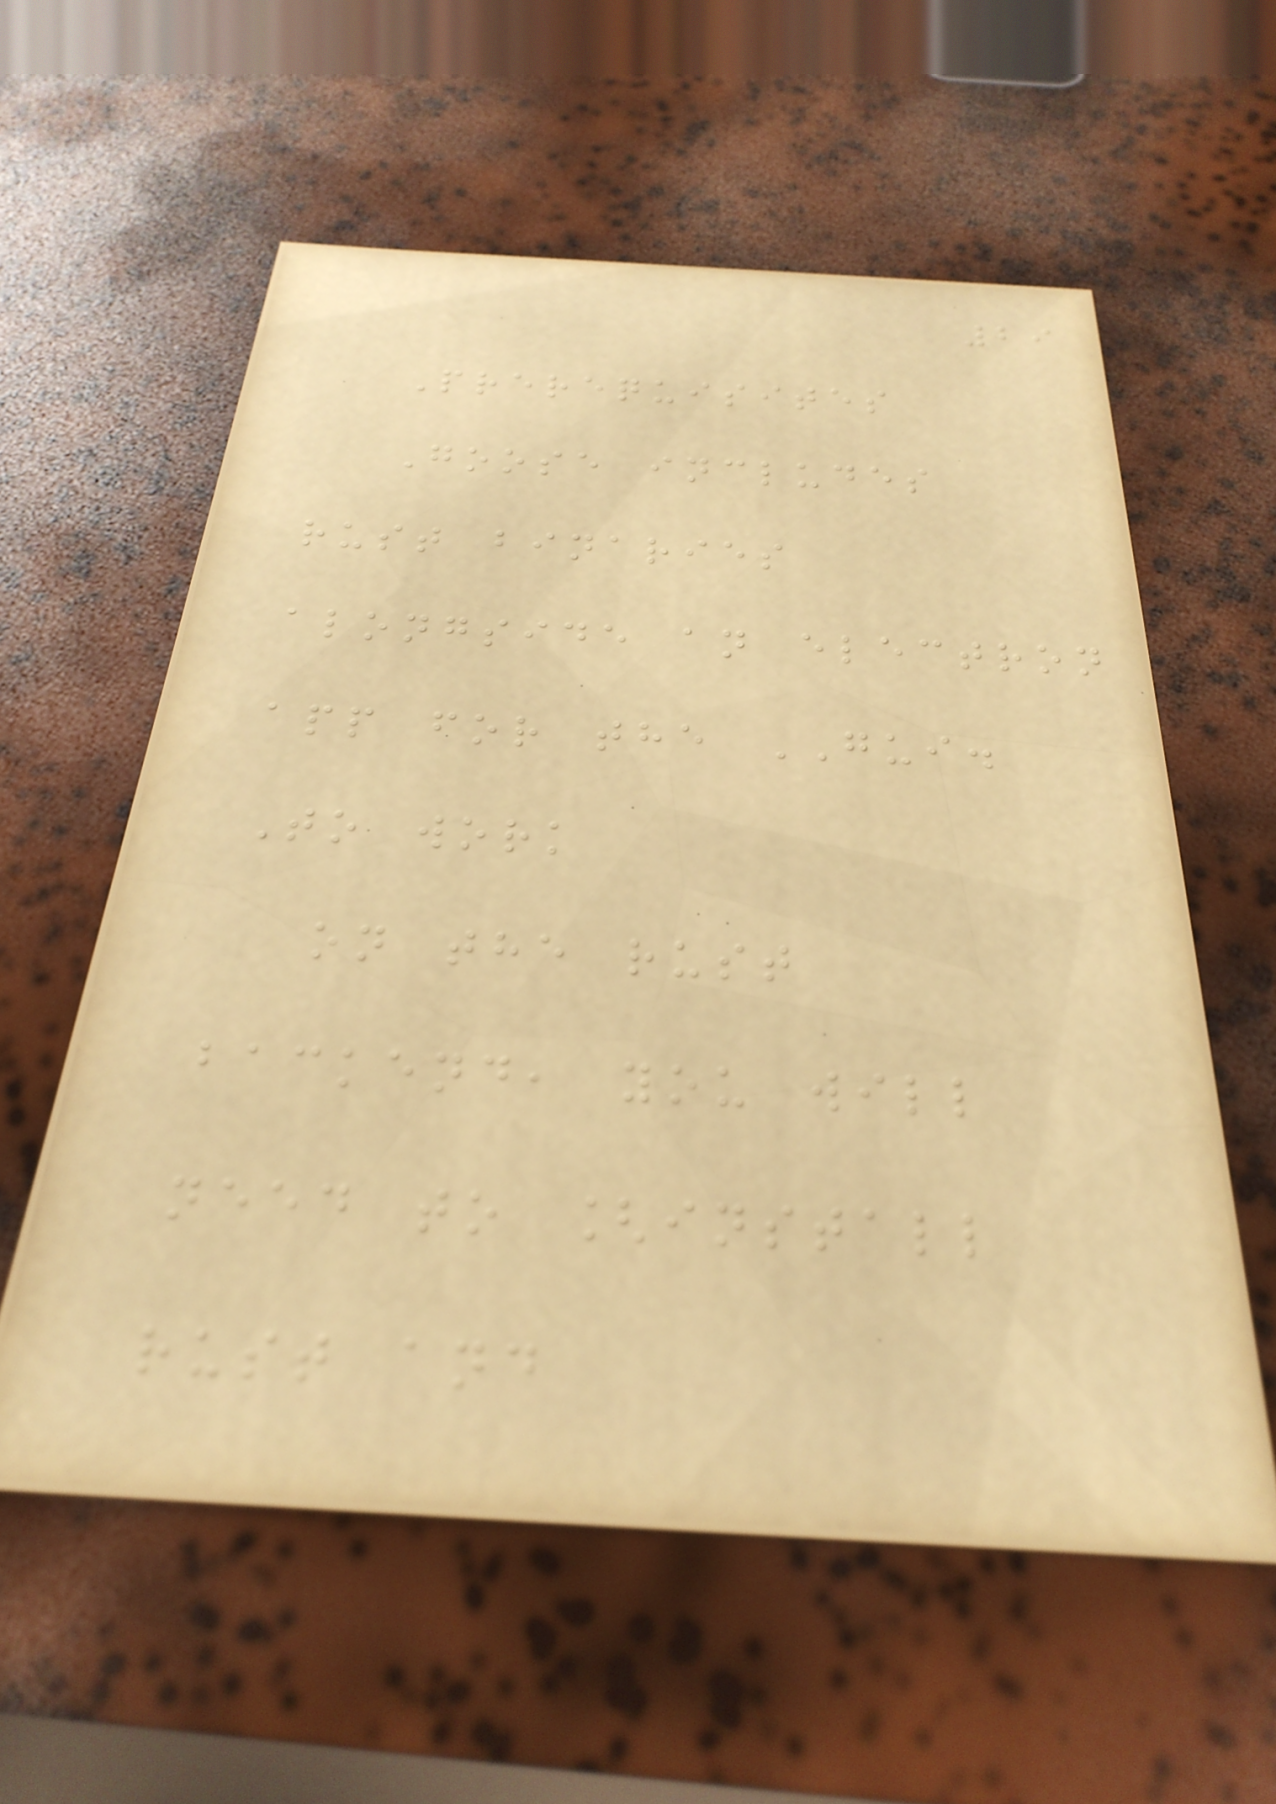29
Prerequisites
Goose includes
rust binaries
alongside an electron
app for the GUI.
To work
on the rust
backend, you will
need to [install
rust and
